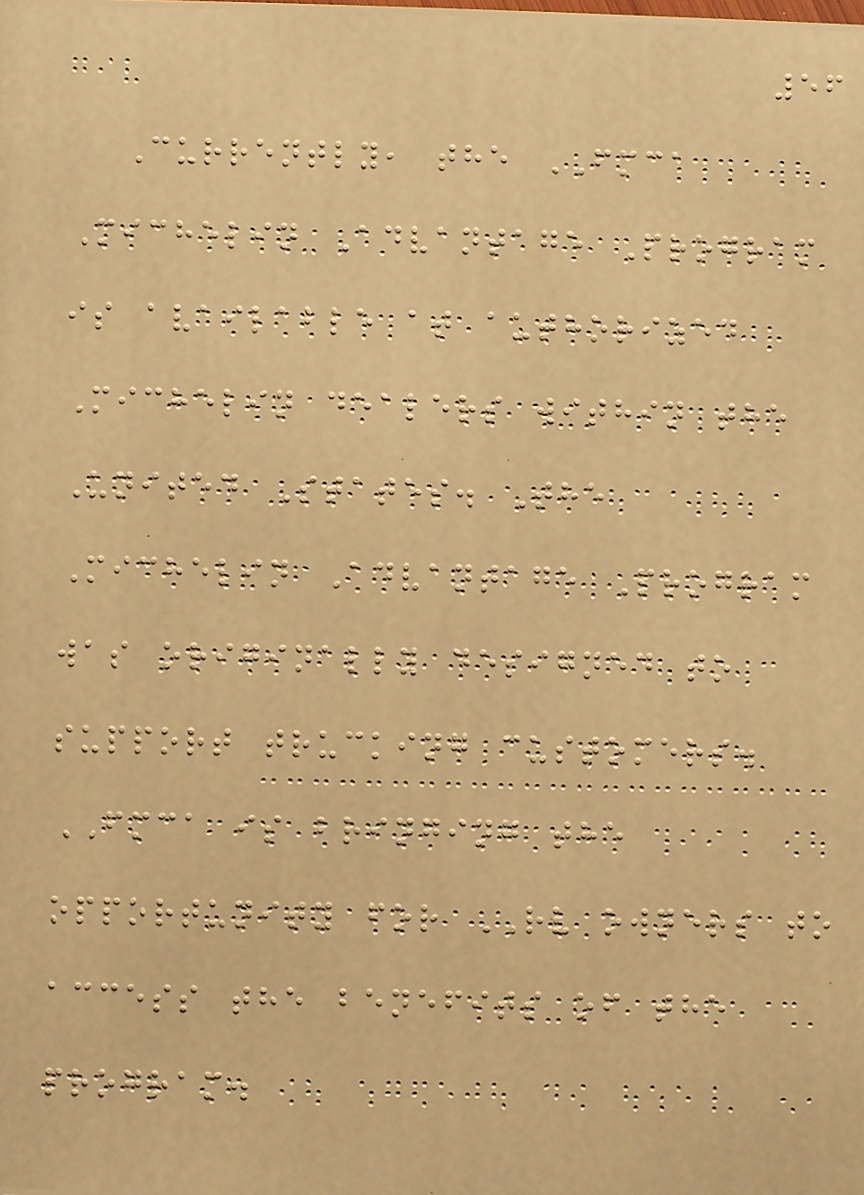56
Currently, the FMCA
Michelin Advantage Program
is available at authorized
Michelin dealers within the
United States. The
Michelin Advantage Program
was originally designed to
support trucking customers.
FMCA is bringing the
opportunity for RV owners to
access the benefits of the
program.
